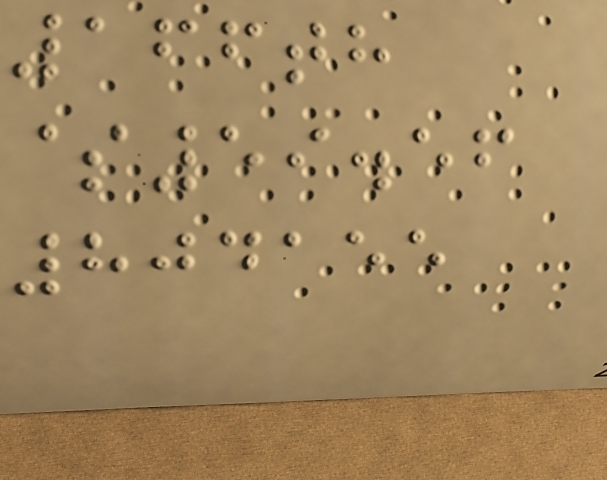166th
$59.56
804155
